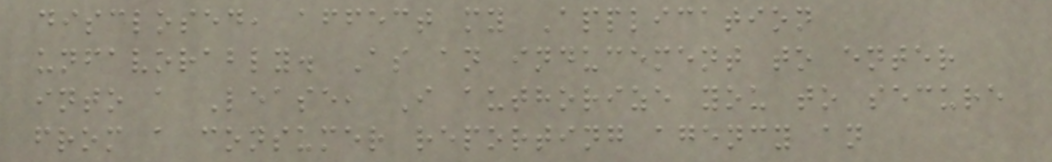disclosed, affect my Application
unfavorably. As an inducement to enter
into a Lease, I authorize you to secure
from a consumer reporting agency an
